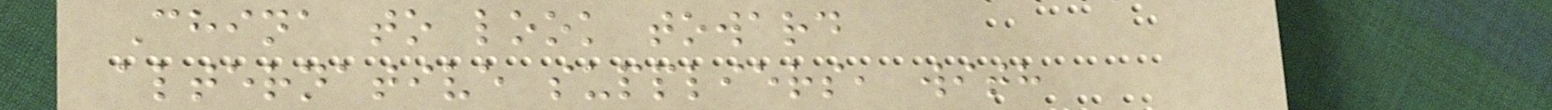China to look toward
alternative suppliers, with
